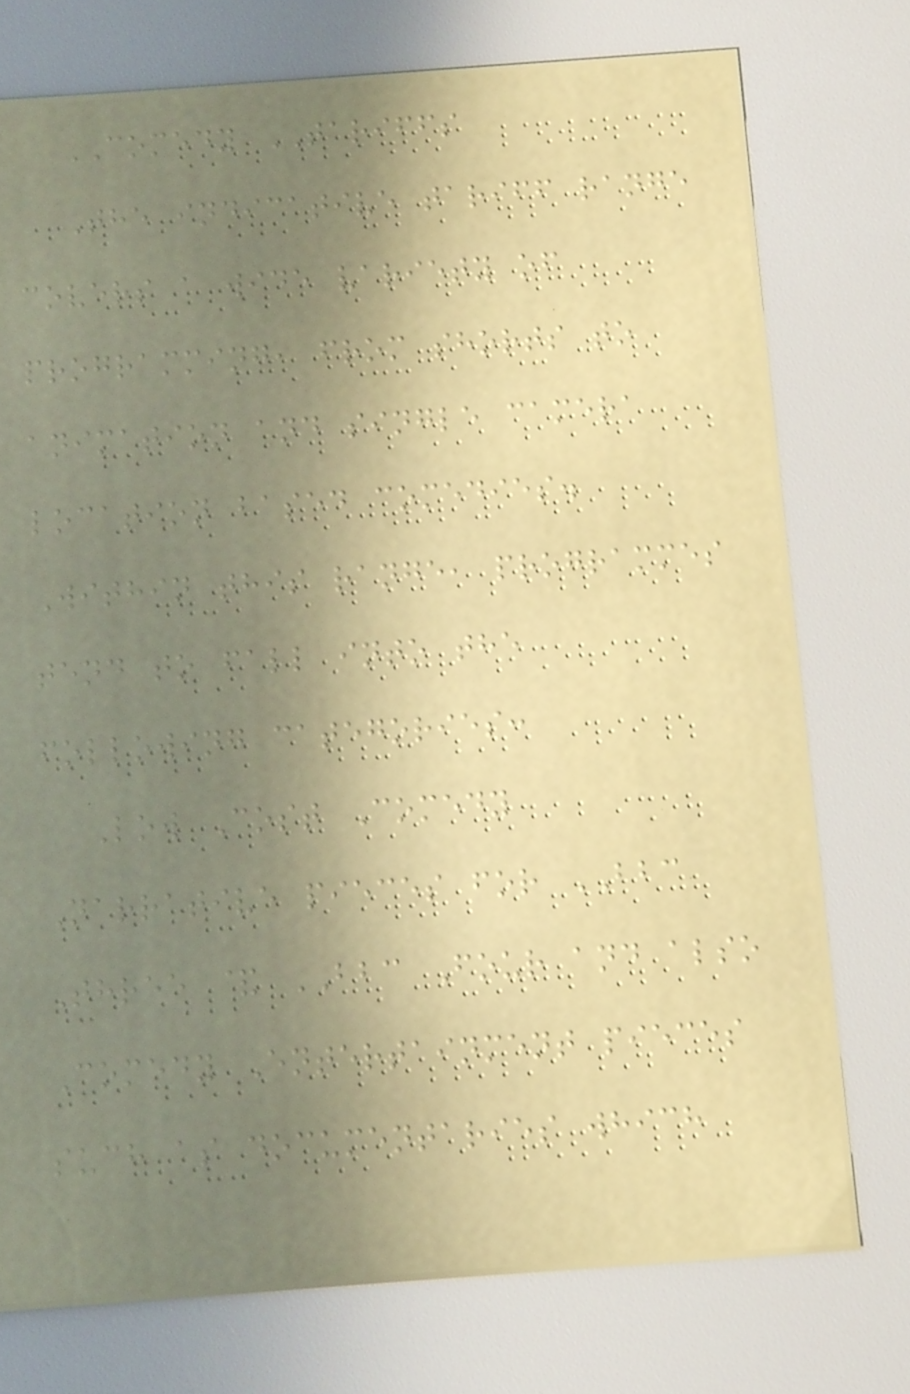COMEDY TARIFFS
The indicative tariff range
covers a wide variety of
programming, from shorts to
animation and single camera
location based comedies.
Within this range, programmes
tend to fall into the
following categories:
Low Cost Comedy
Narrative pieces for BBC
Three & BBC Four and also
Comedy Entertainment pieces
such as documentaries which
